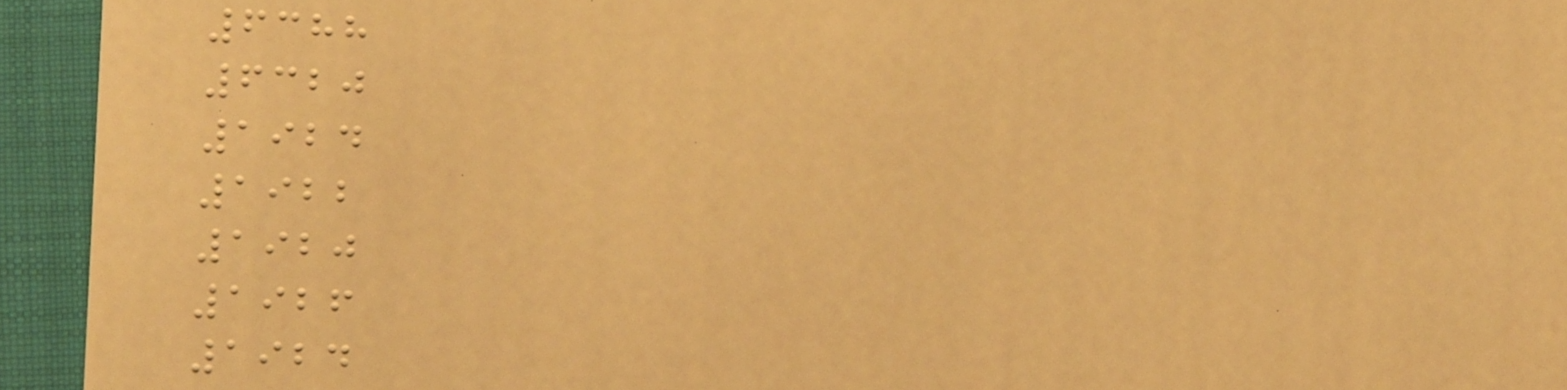6388
6320
1924
1922
1920
1926
1924
